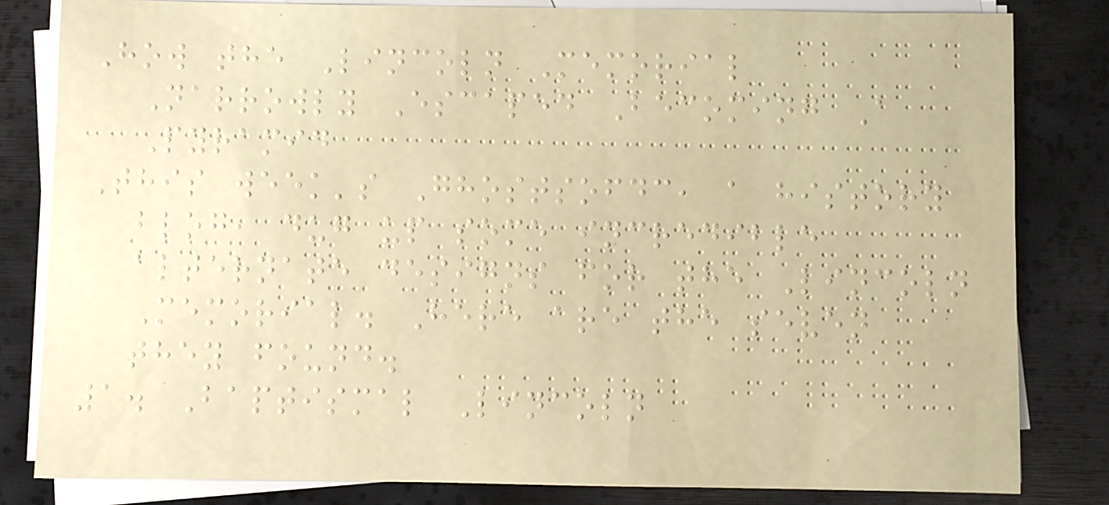How the Lincoln Memorial
Narrowly Escaped Becoming A
Pyramid
This week's Ghostsofdc, a history
blog, dug up some incredible
alternate designs for the Lincoln
Memorial. Here are the seven
they found.
1. Baptismal Lincoln
